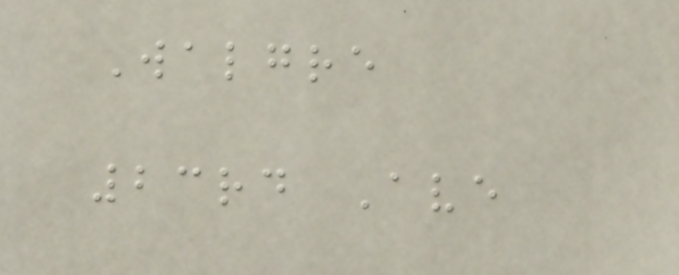Walgre
23rd Ave
